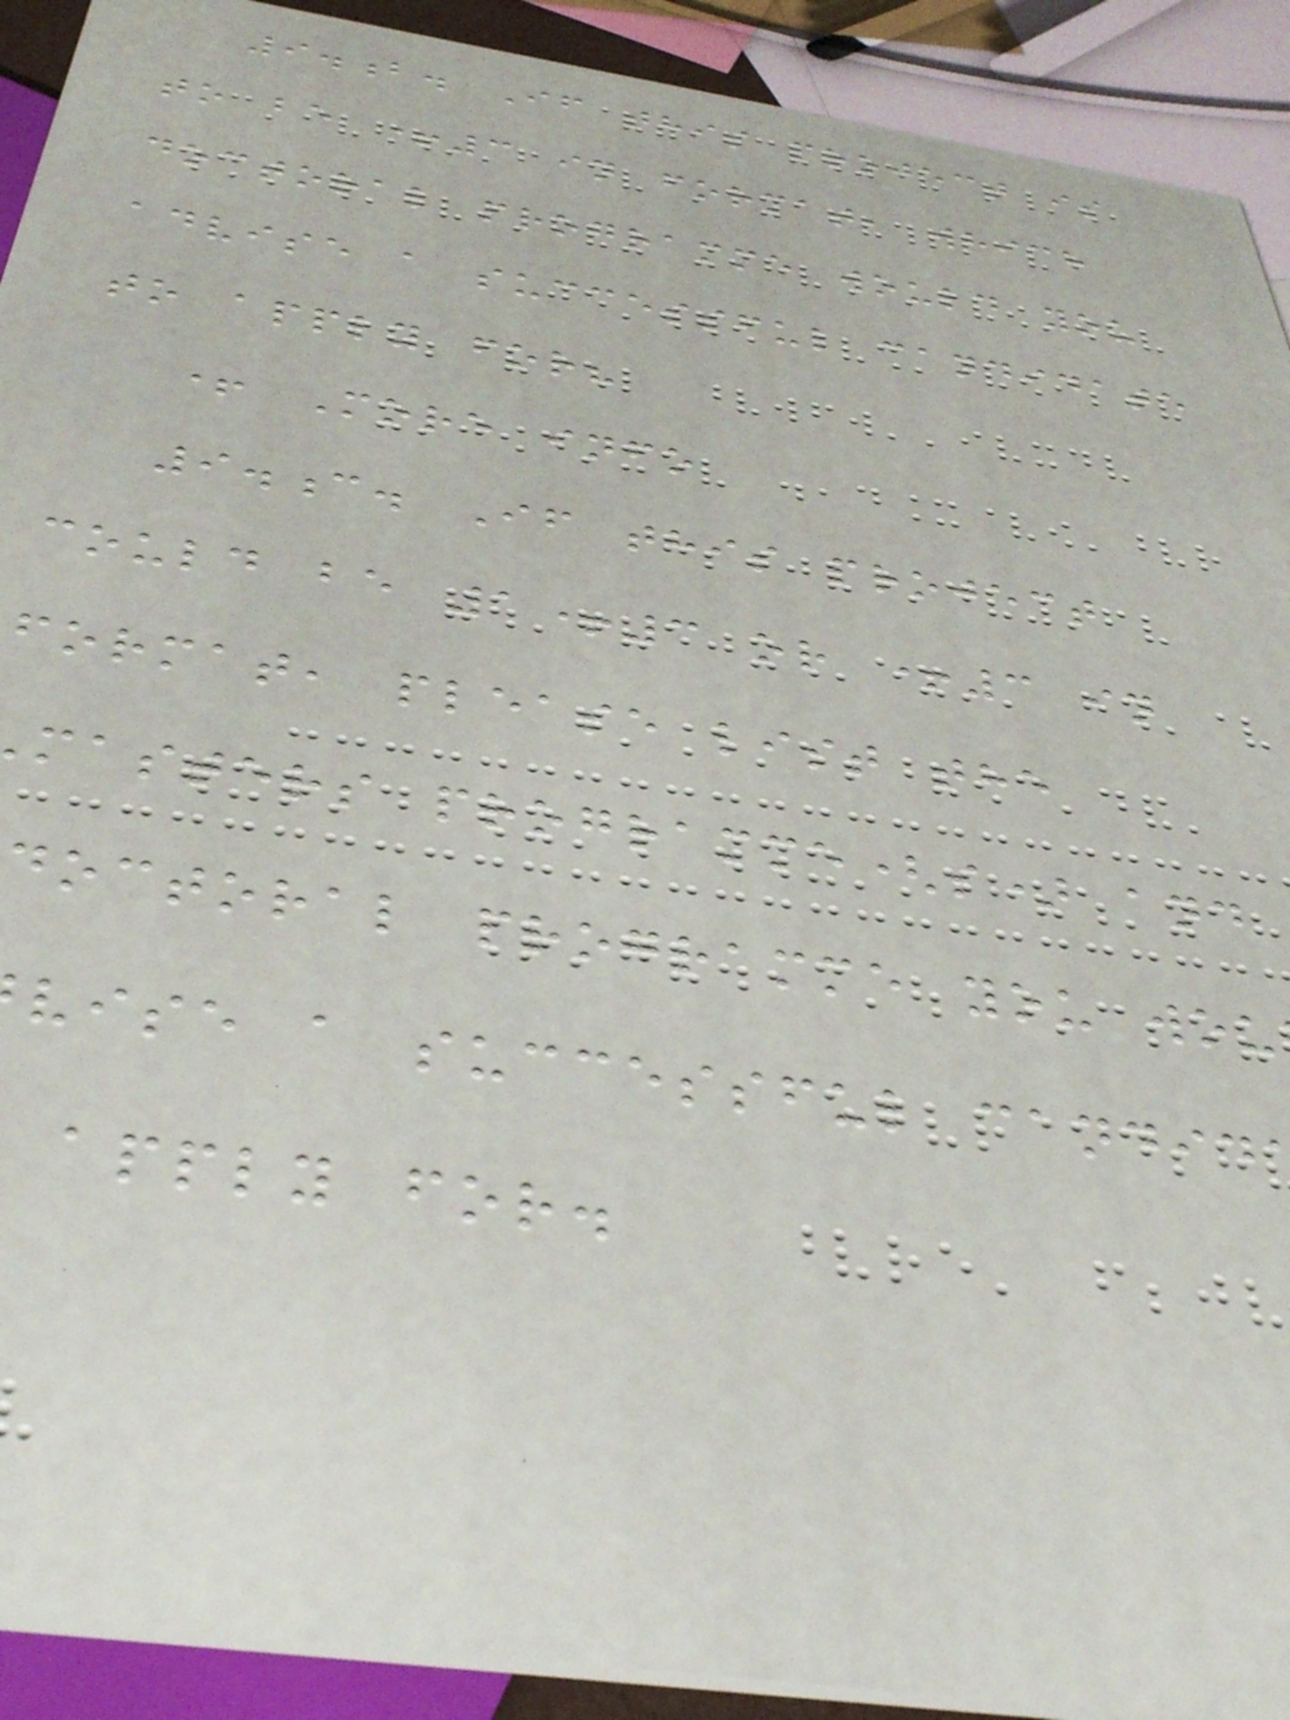9.b. If this project is
to be +3 in format, which
doctoral programme would you
advise a successful candidate
to apply for?
+ More info
9.c. If this project
could be 1+3 or +3 in
format, please list the
masters programme(s) and
doctoral programme you wou
vise a successful candid
apply for.
